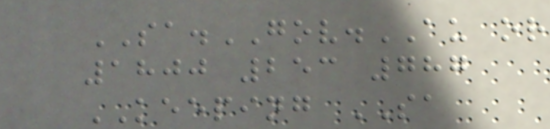SA.GOV.AU or
1800 253 787
KEEPING SA
